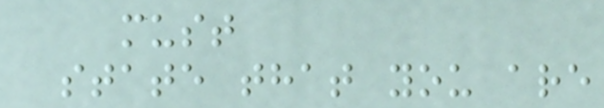must
state that you are
